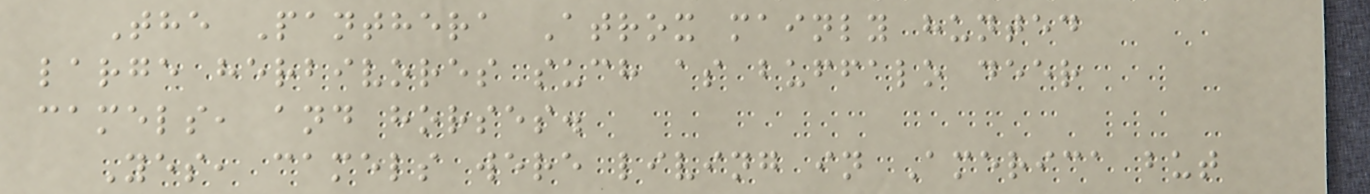The Panthera Atrox mainly hunted
large herbivores such as buffalo deer
camels, and horses.
Yes, camels were living in America but
